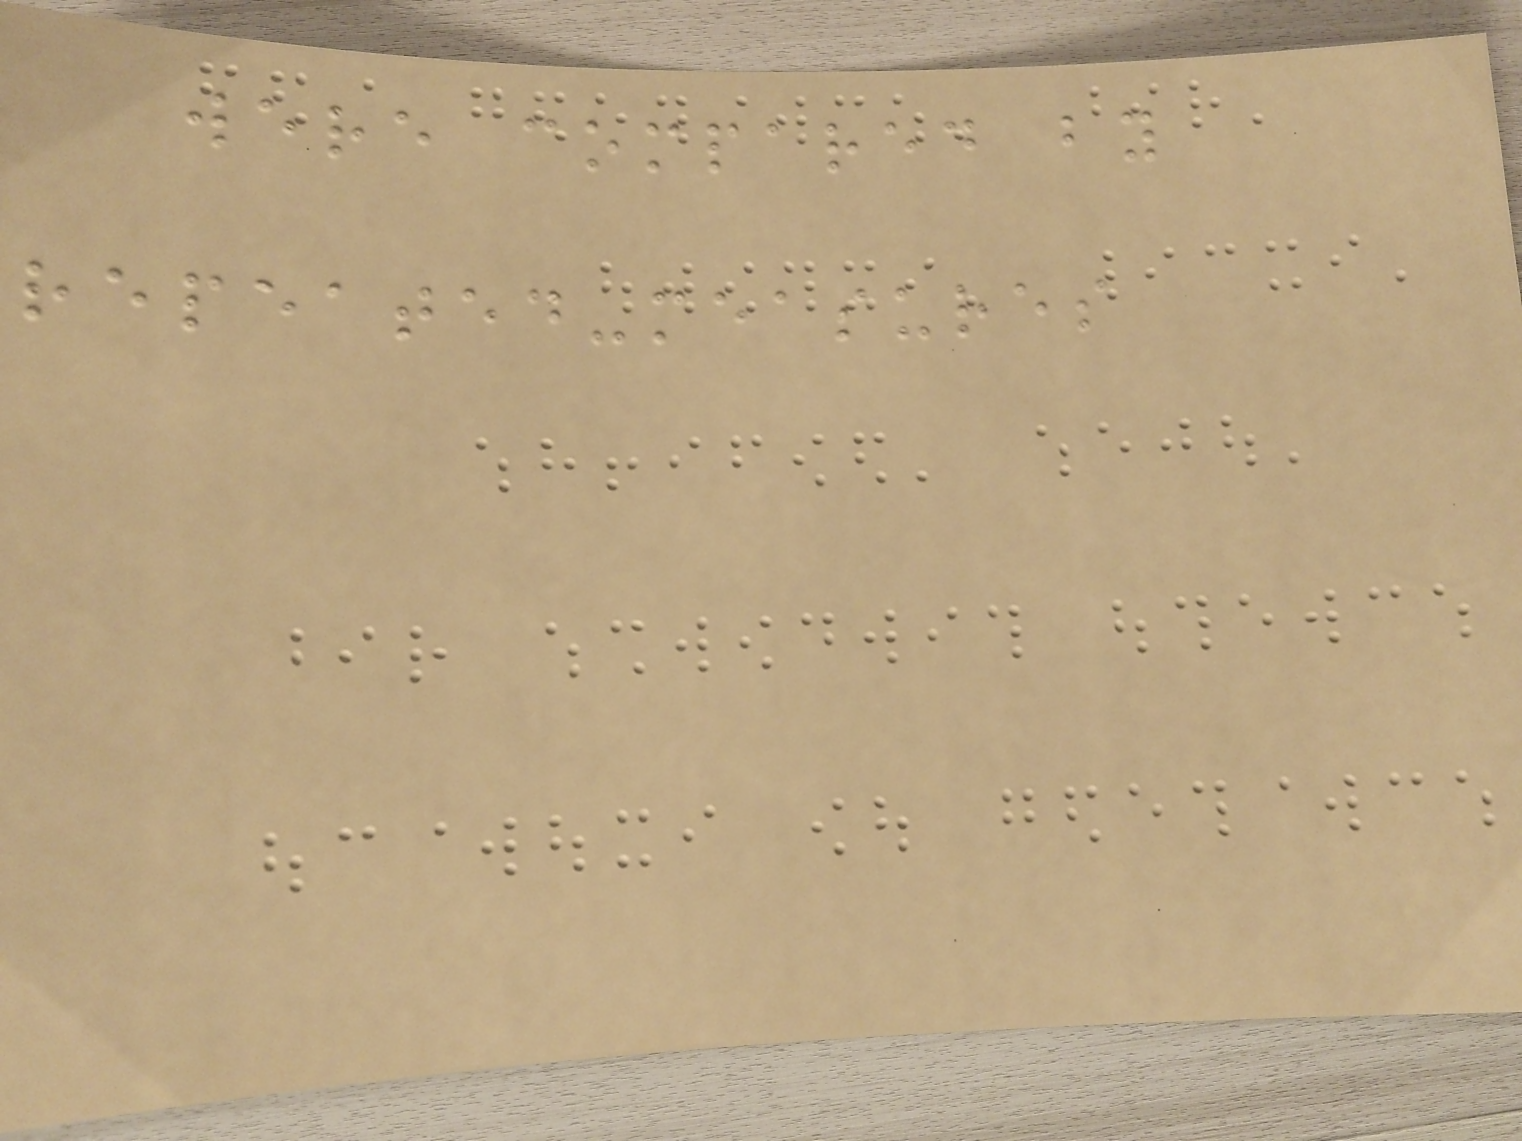were compared by
repeated-measures
